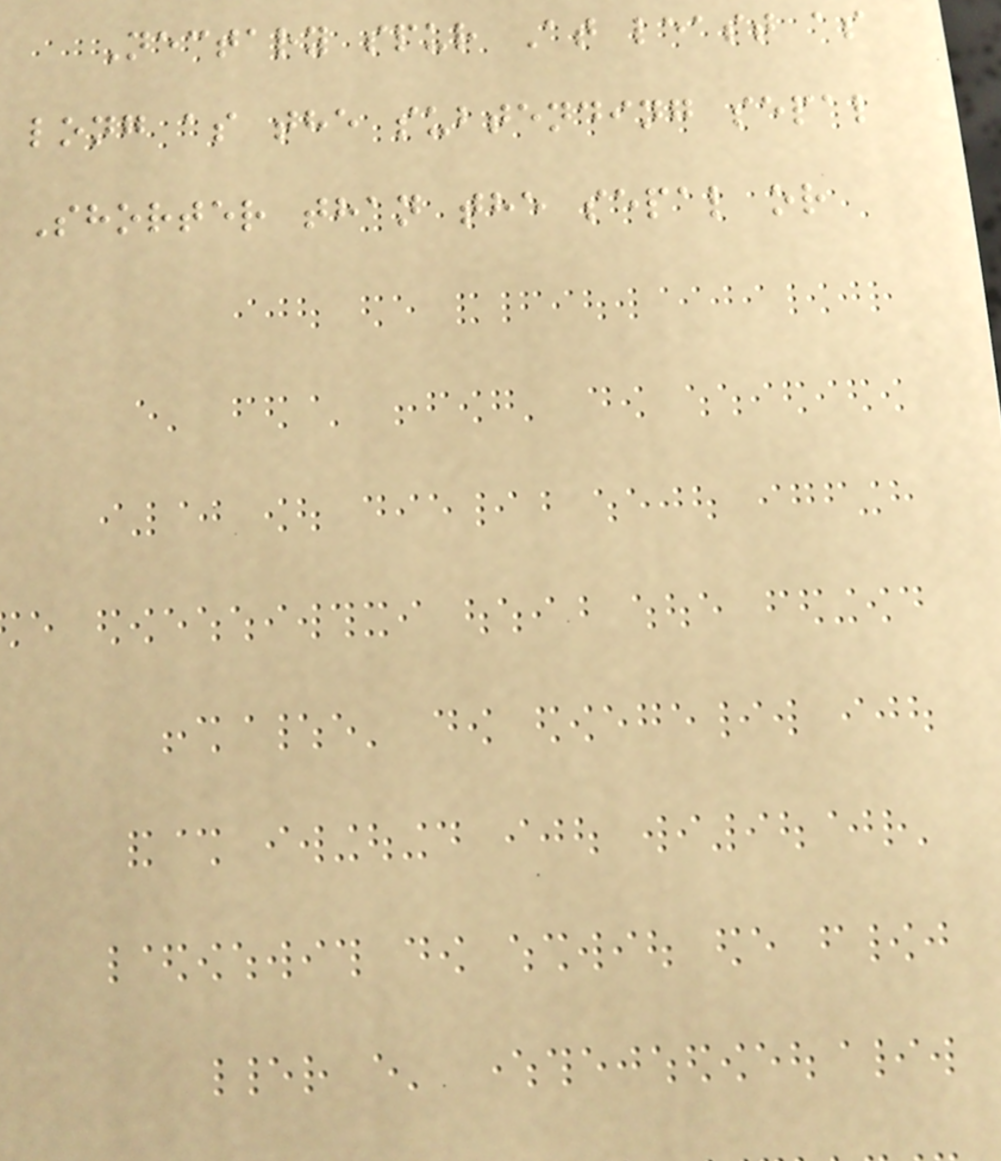Nectary spur At least as
long as the subtending sepal
Shorter than the sepal or
